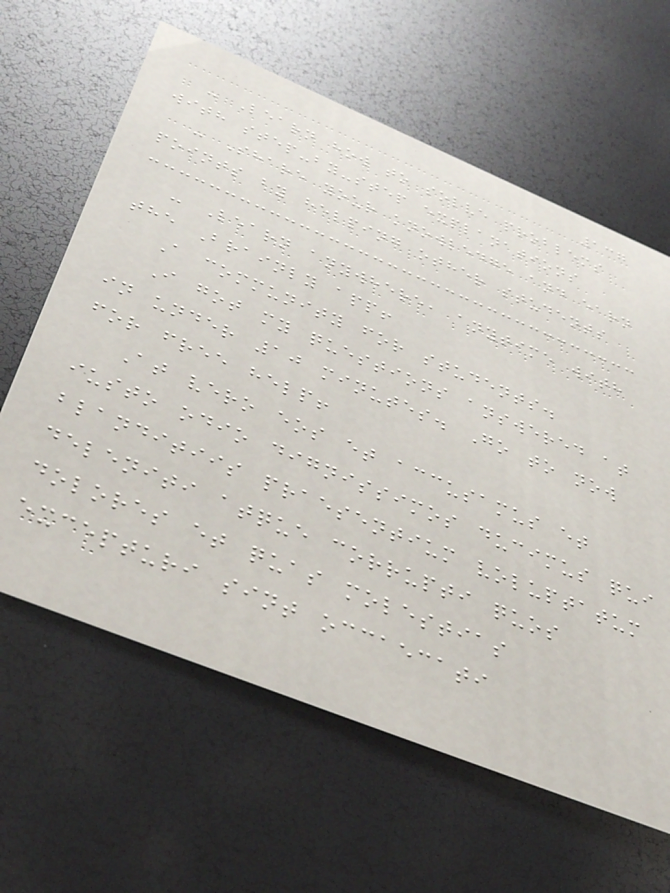137
- Learn how to solve problems
with step-by-step explanations
- Share your knowledge and earn
points by helping other students
- Learn anywhere, anytime with
the Brainly app!
A community for students.
I got my questions answered at
in under 10 minutes. Go to now
for free help!
At vero eos et accusamus et
iusto odio dignissimos ducimus qui
blanditiis praesentium voluptatum
deleniti atque corrupti quos
dolores et quas molestias
excepturi sint occaecati
